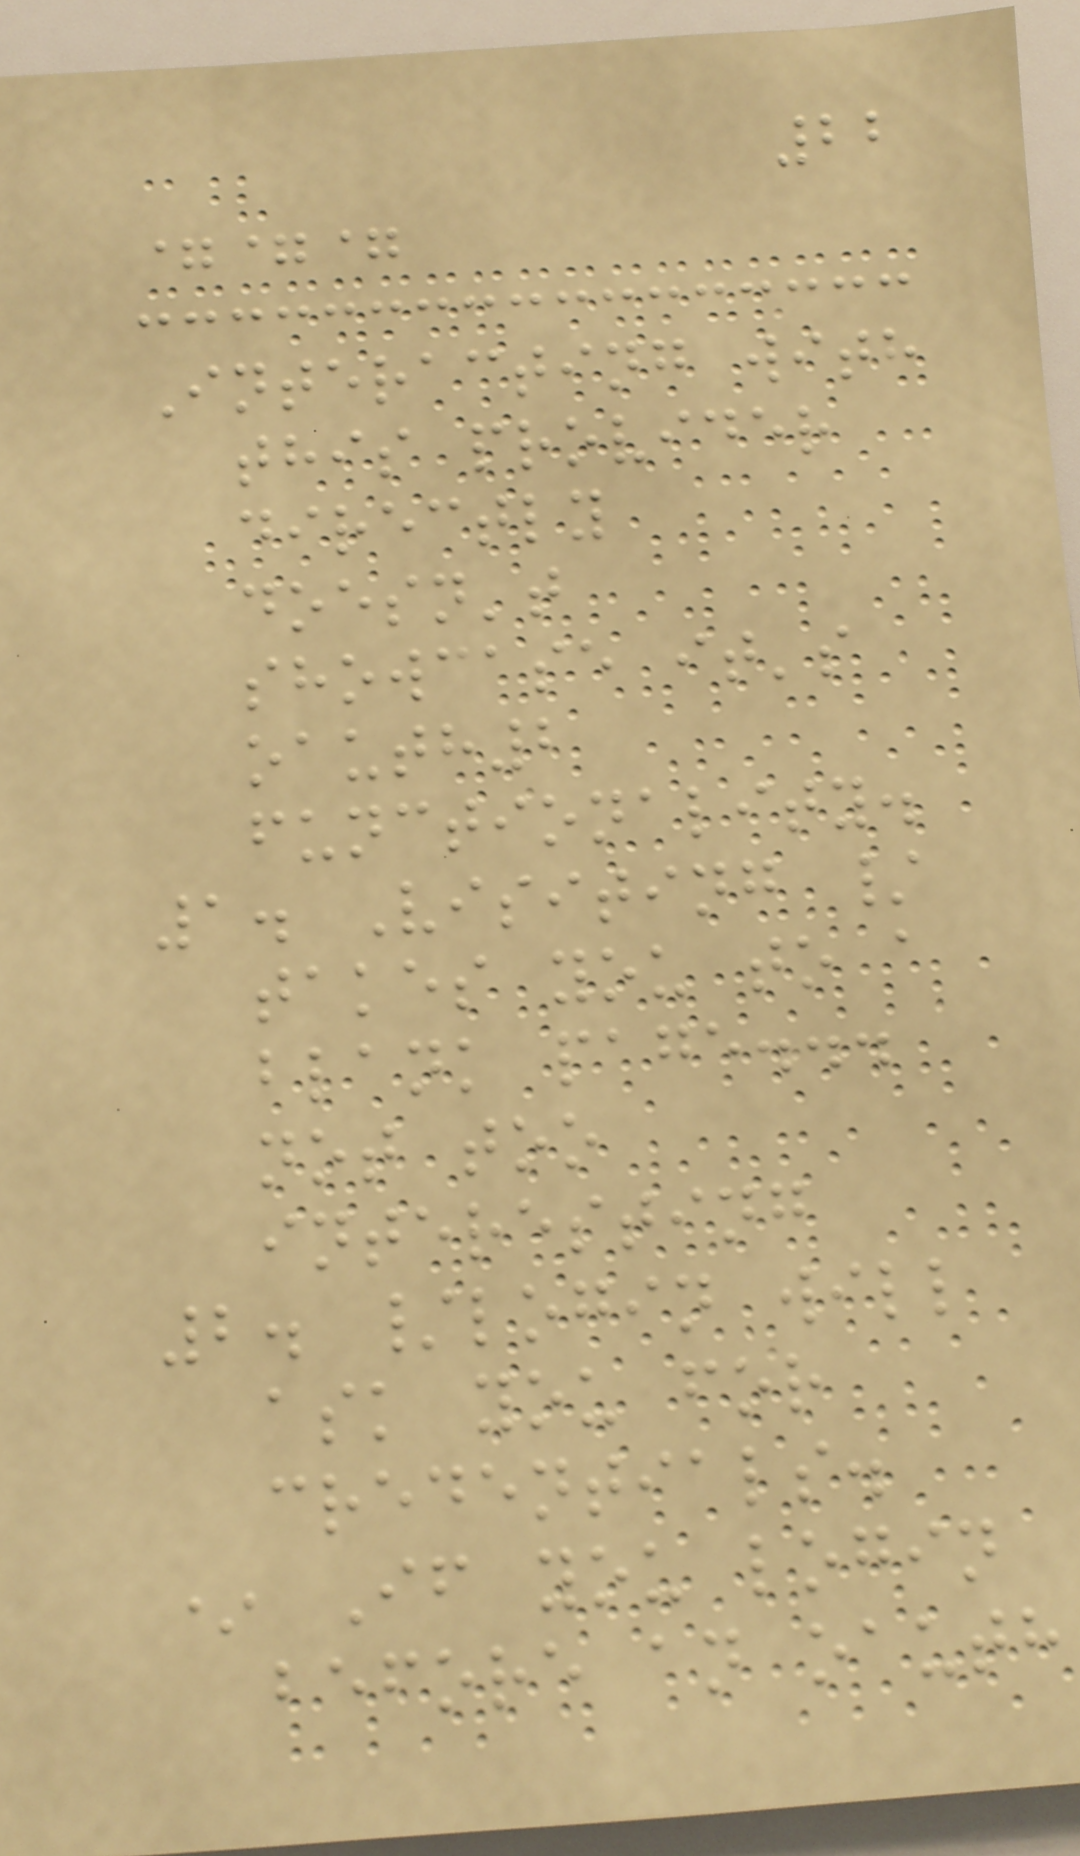22
===
Interacting with
this provider
directly
doesn't
showcase it's
oauth2
functionality.
1. Visiting /
takes you to a
blank page...
not too
interesting
2. /login will
ask you for
credentials.
* If you login
before an oauth
